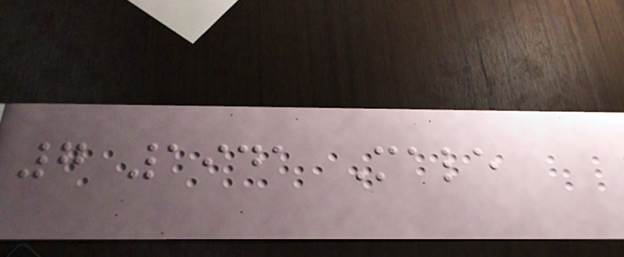7 1941 Male
